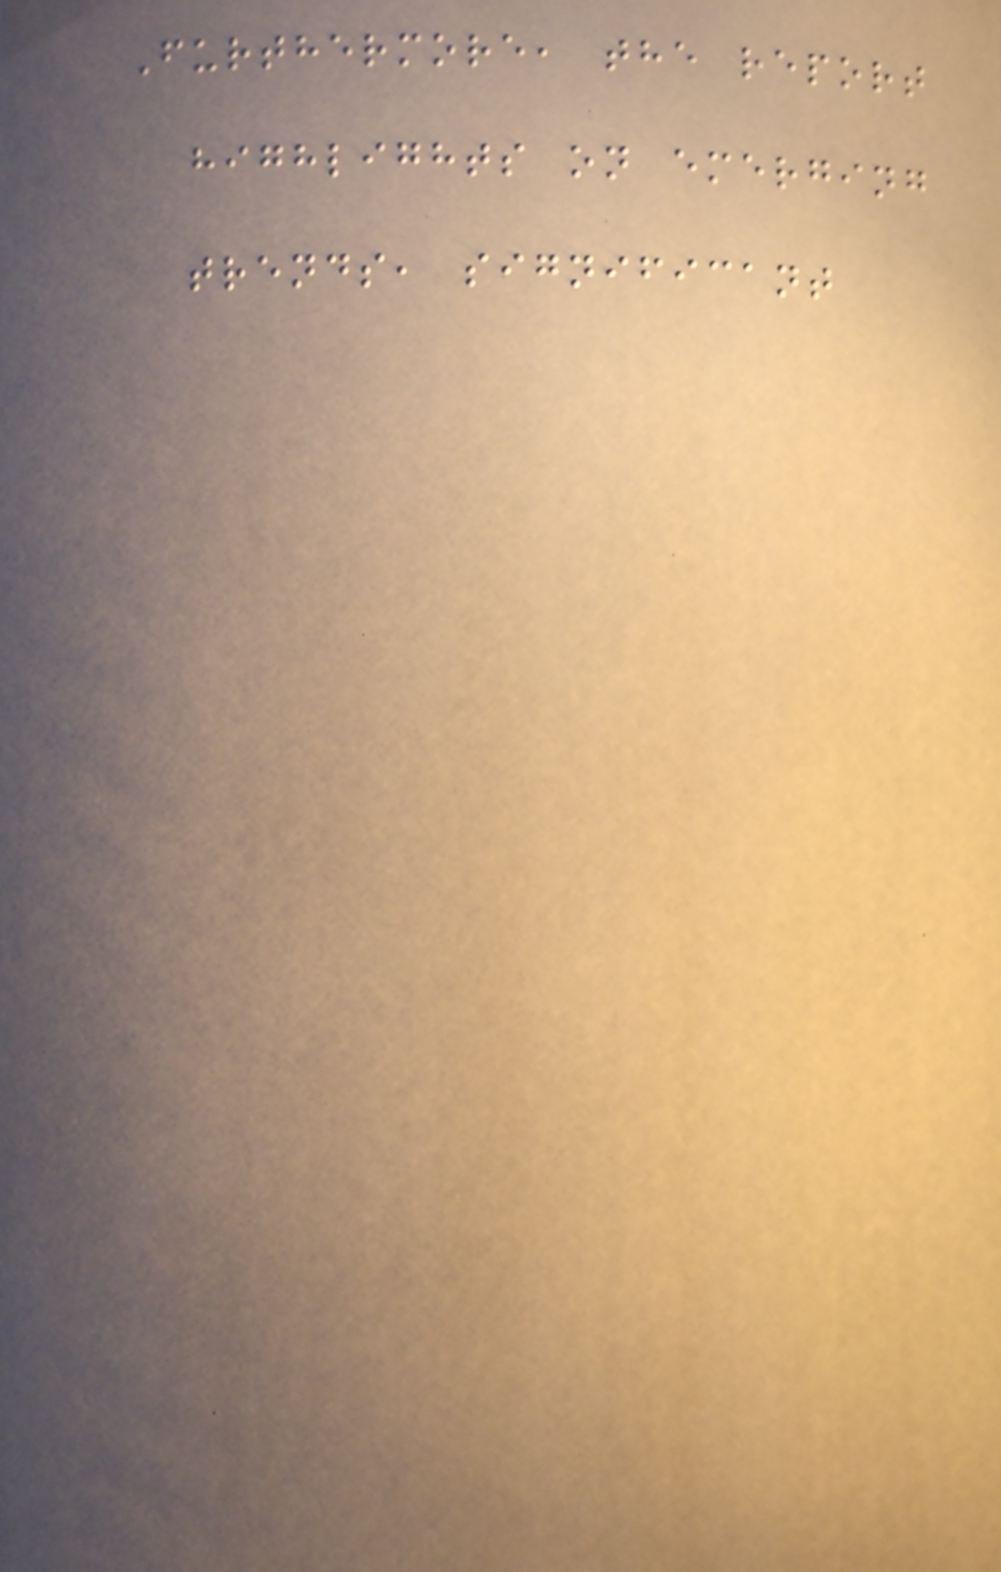Furthermore, the report
highlights on emerging
trends, significant
